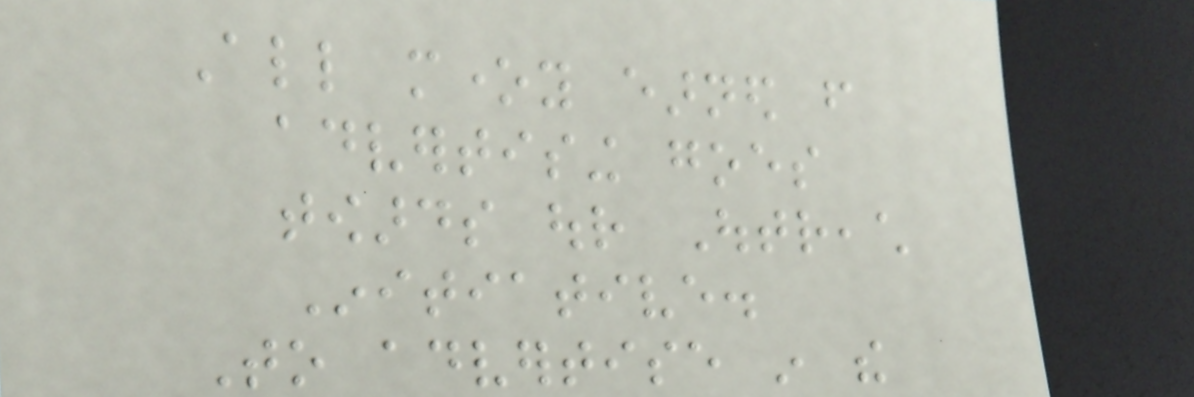All money earned from
advertising goes
towards our Outreach
Initiative.
To advertise in the
